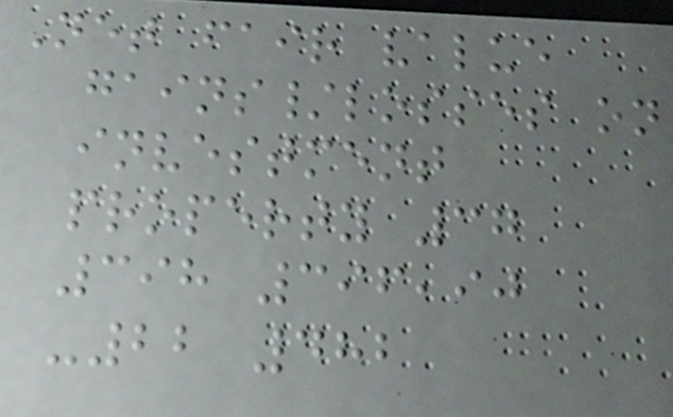Net fair value
gains/losses on
investment
property 37
398 396,90
-22 482
